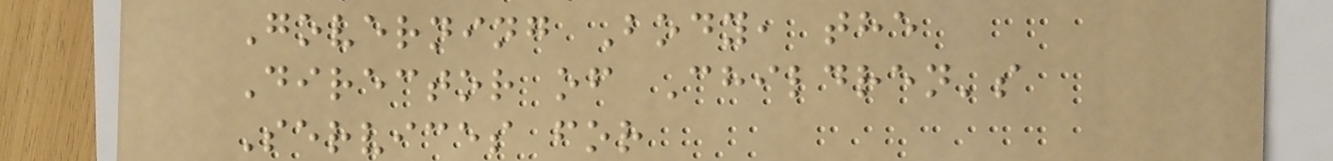Governing Body, the
Director of Children's
Services for
